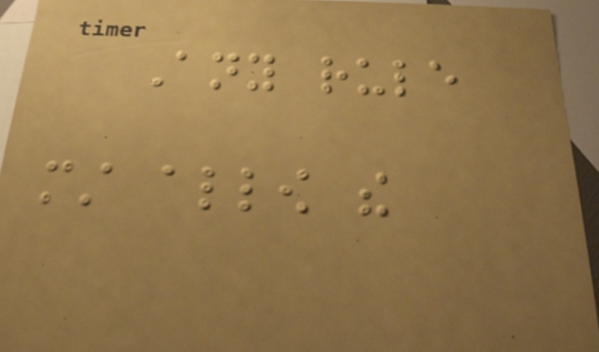Any rule
must allow the
